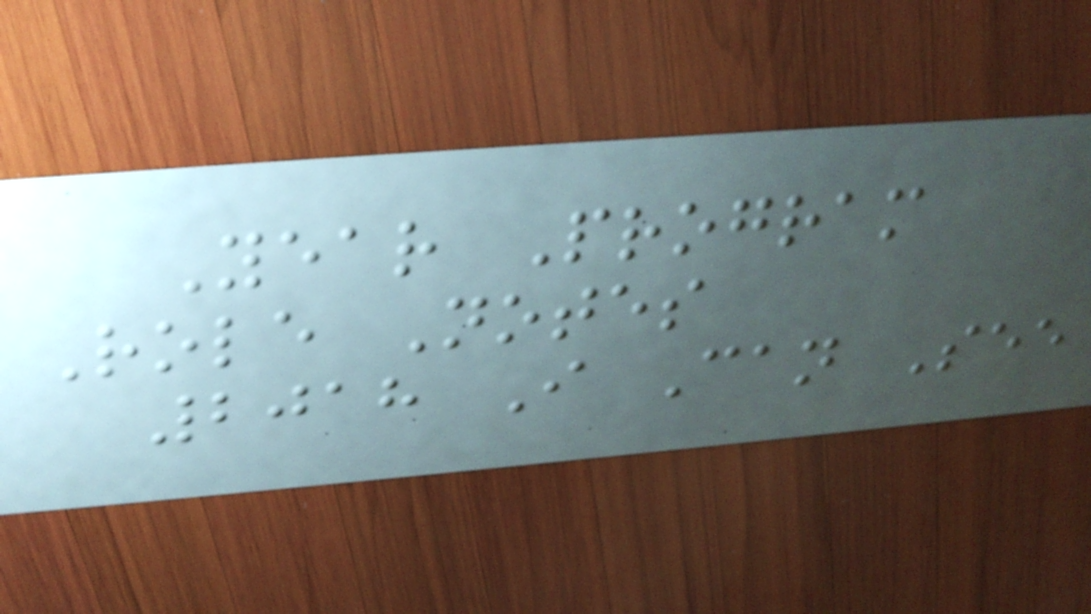Year Program
Role Notes
2018 I Can See
